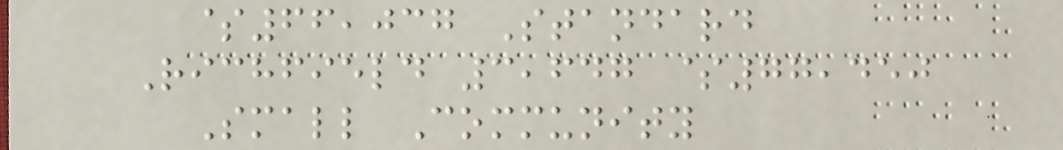$66,037 Standard
Richfield 3,647 $77,450
Small Community
